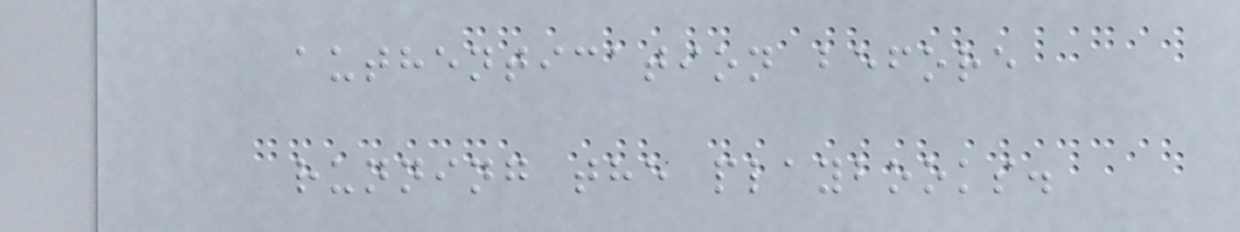authentication before
running the playbooks.
